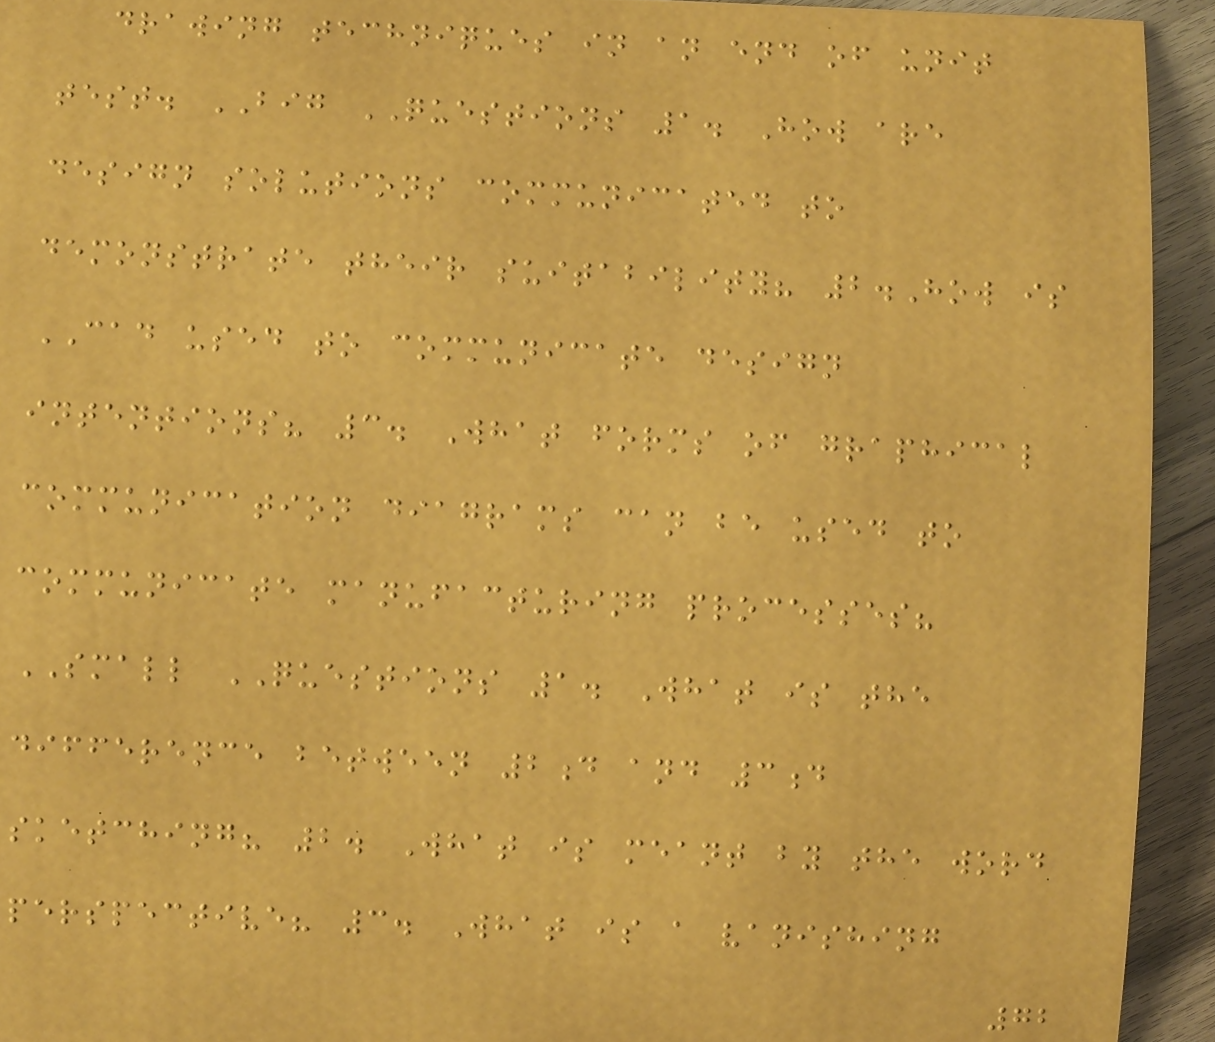drawing techniques in an end of unit
test. BIG QUESTIONS 1. How are
design solutions communicated to
demonstrate their suitability? 2.How is
CAD used to communicate design
intentions? 3. What forms of graphical
communication diagrams can be used to
communicate manufacturing processes?
SMALL QUESTIONS 1. What is the
difference between 2d and 3d
sketching? 2. What is meant by the word
perspective? 3. What is a vanishing
72
